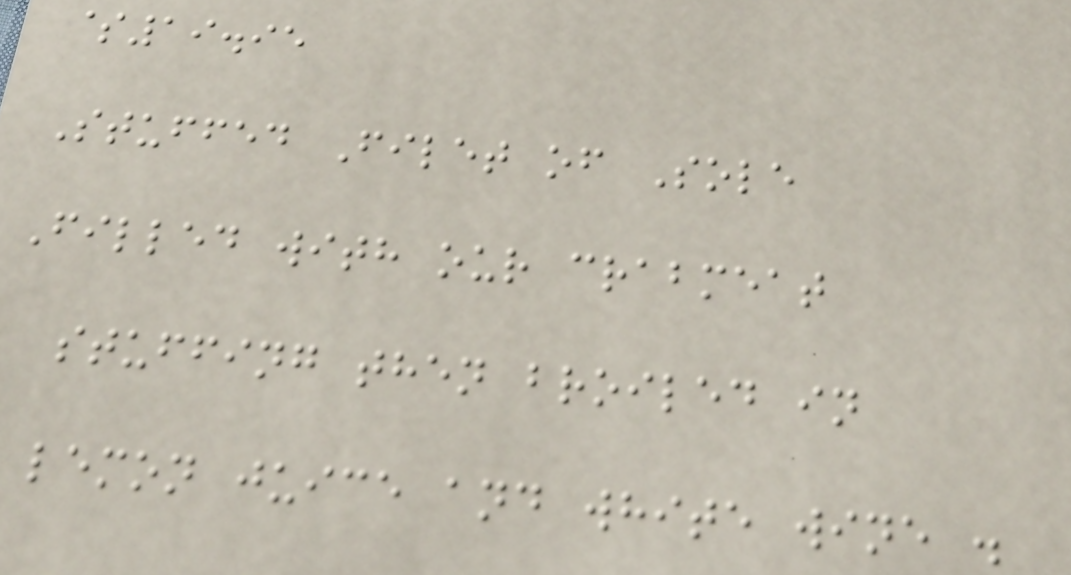$19.95
Stuffed Filet of Sole
Filled with our crabmeat
stuffing then broiled in
lemon juice and white wine .
